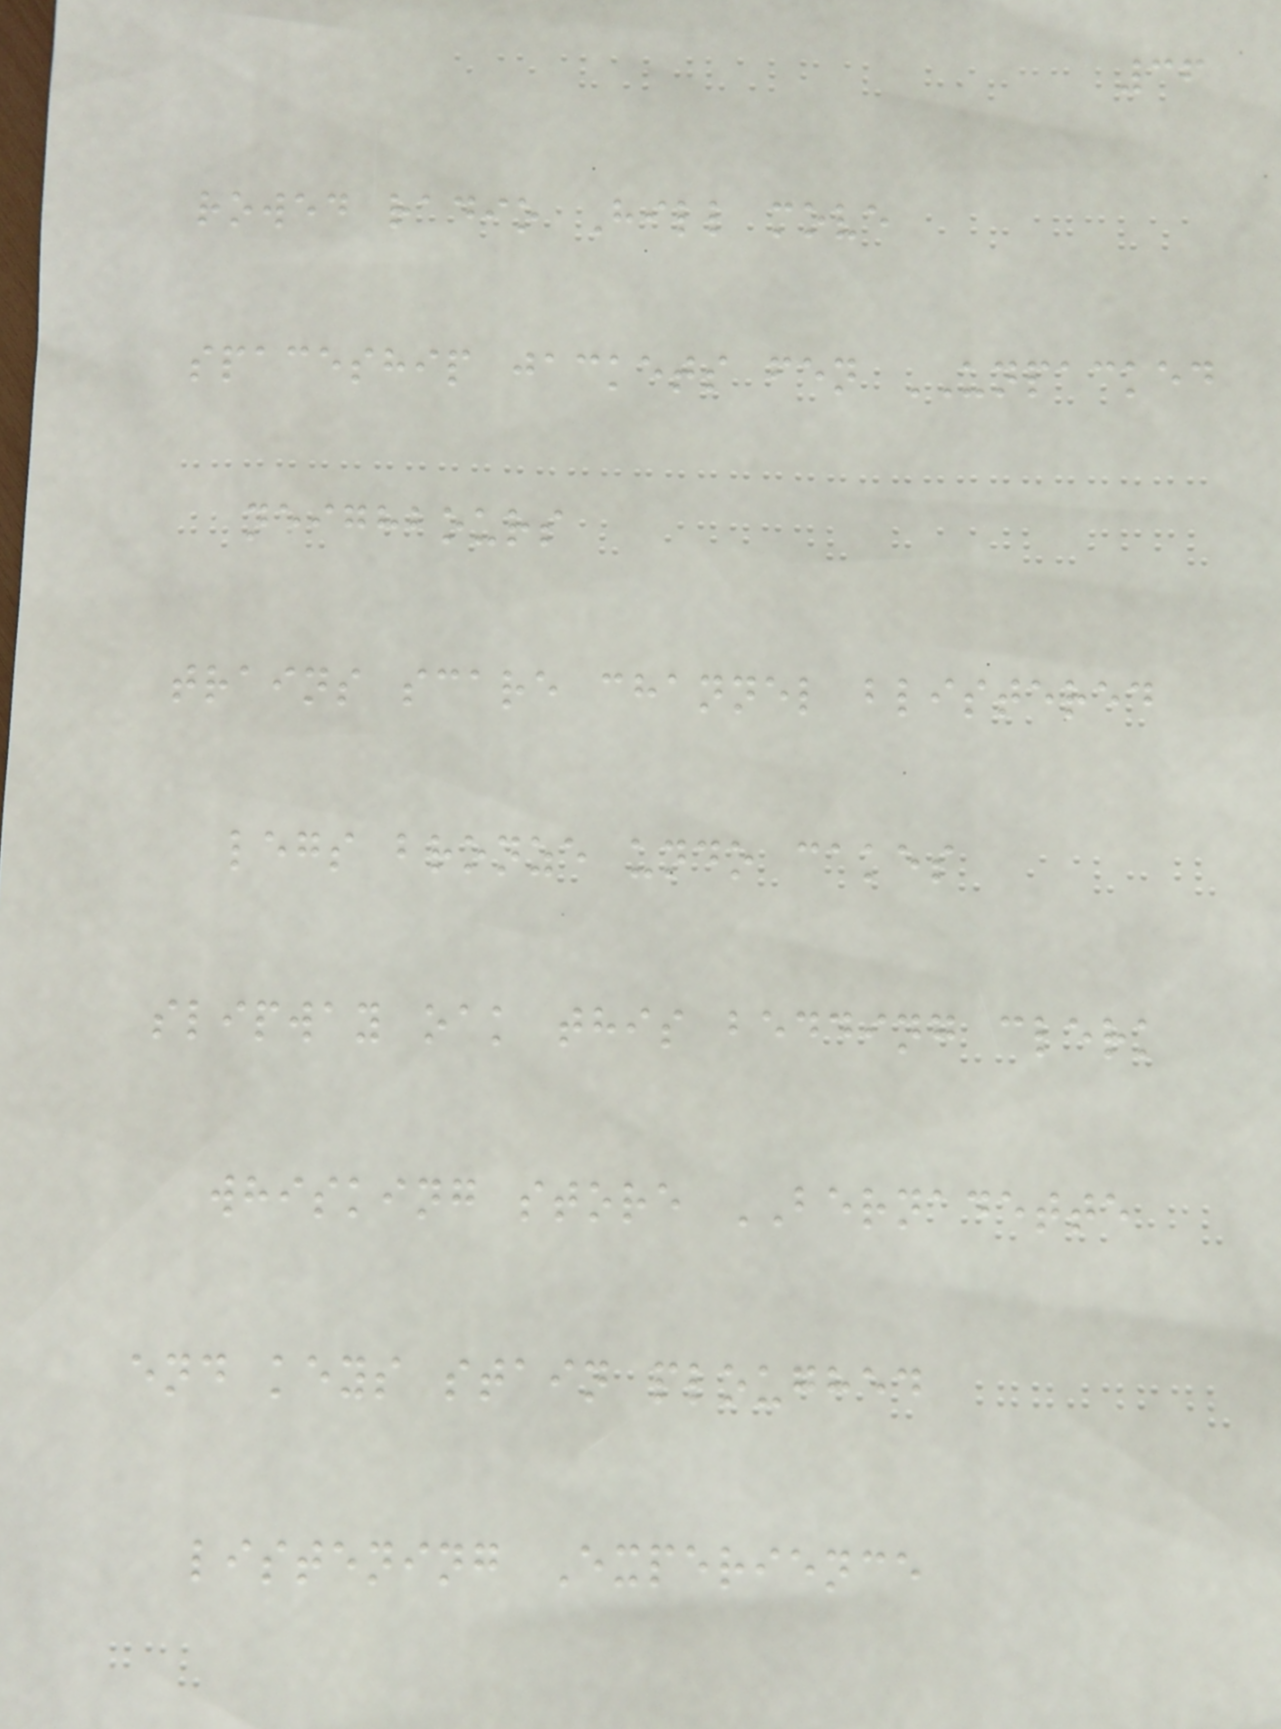36
rowed radio Hill move
spaceship jackets fen UNPACKED
neighbours
trains scare channel blistered
legs bronze undo cakes
slipway oak this bedding clerk
whisking store BERNADETTE
end keys stain ploughed
listening Experience
